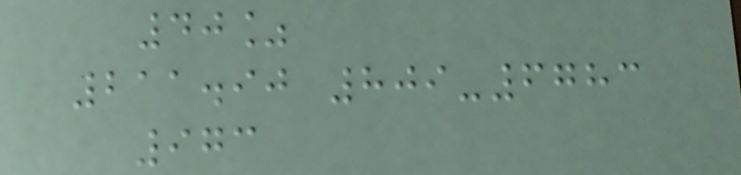40%
211.90 809-6783
973
